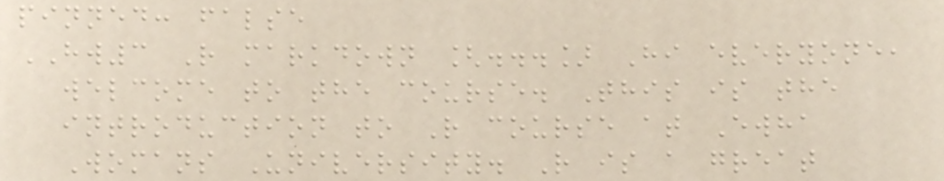pinned: false
HW3 R markdown [...] Hi everyone,
welcome to the course. This is the
introduction to R course at Ewha
Womans University. R is a great
